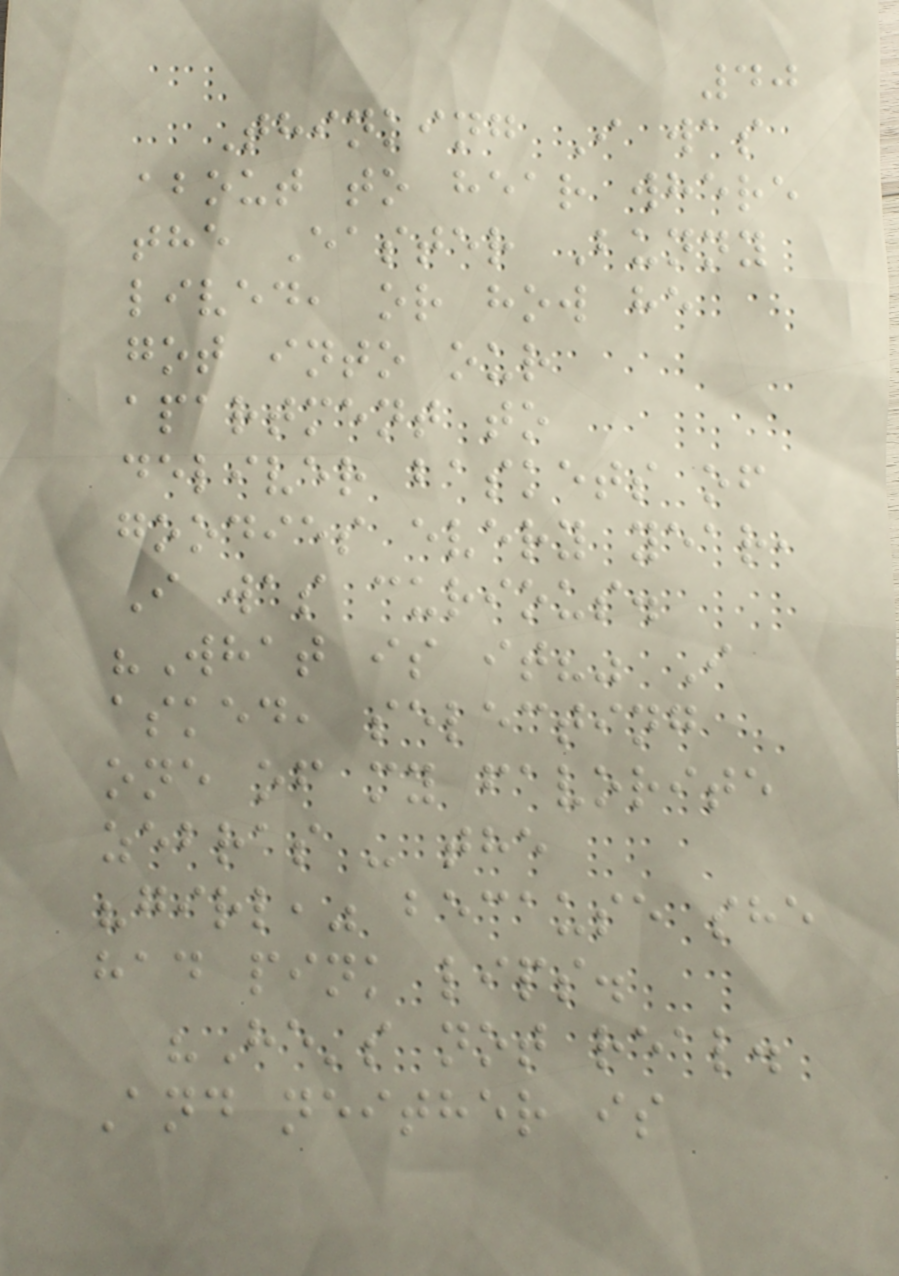40
Thinking I was
about to hear where
the Easter Bunny
lived, or how he
got into our
apartment to
deliver baskets of
goodies every year,
I was curious.
"What is it?" I
asked, selecting
one of my favorite
zebras - the
"girl," because she
had pink lips.
"He's not real.
And neither is
